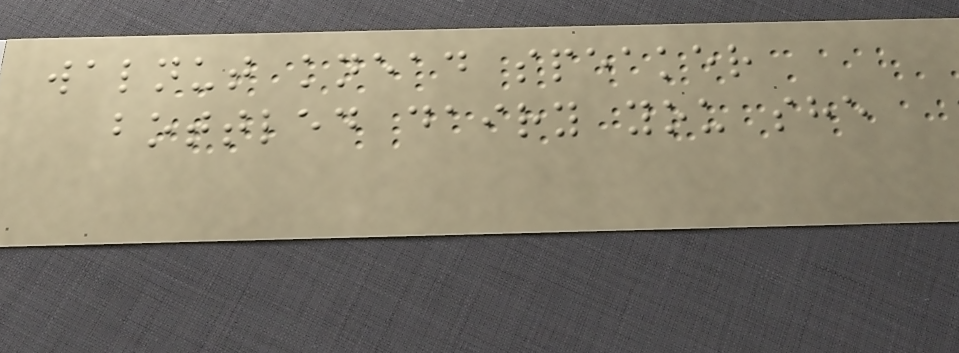walnut knead speaker
bottled dairy you she
